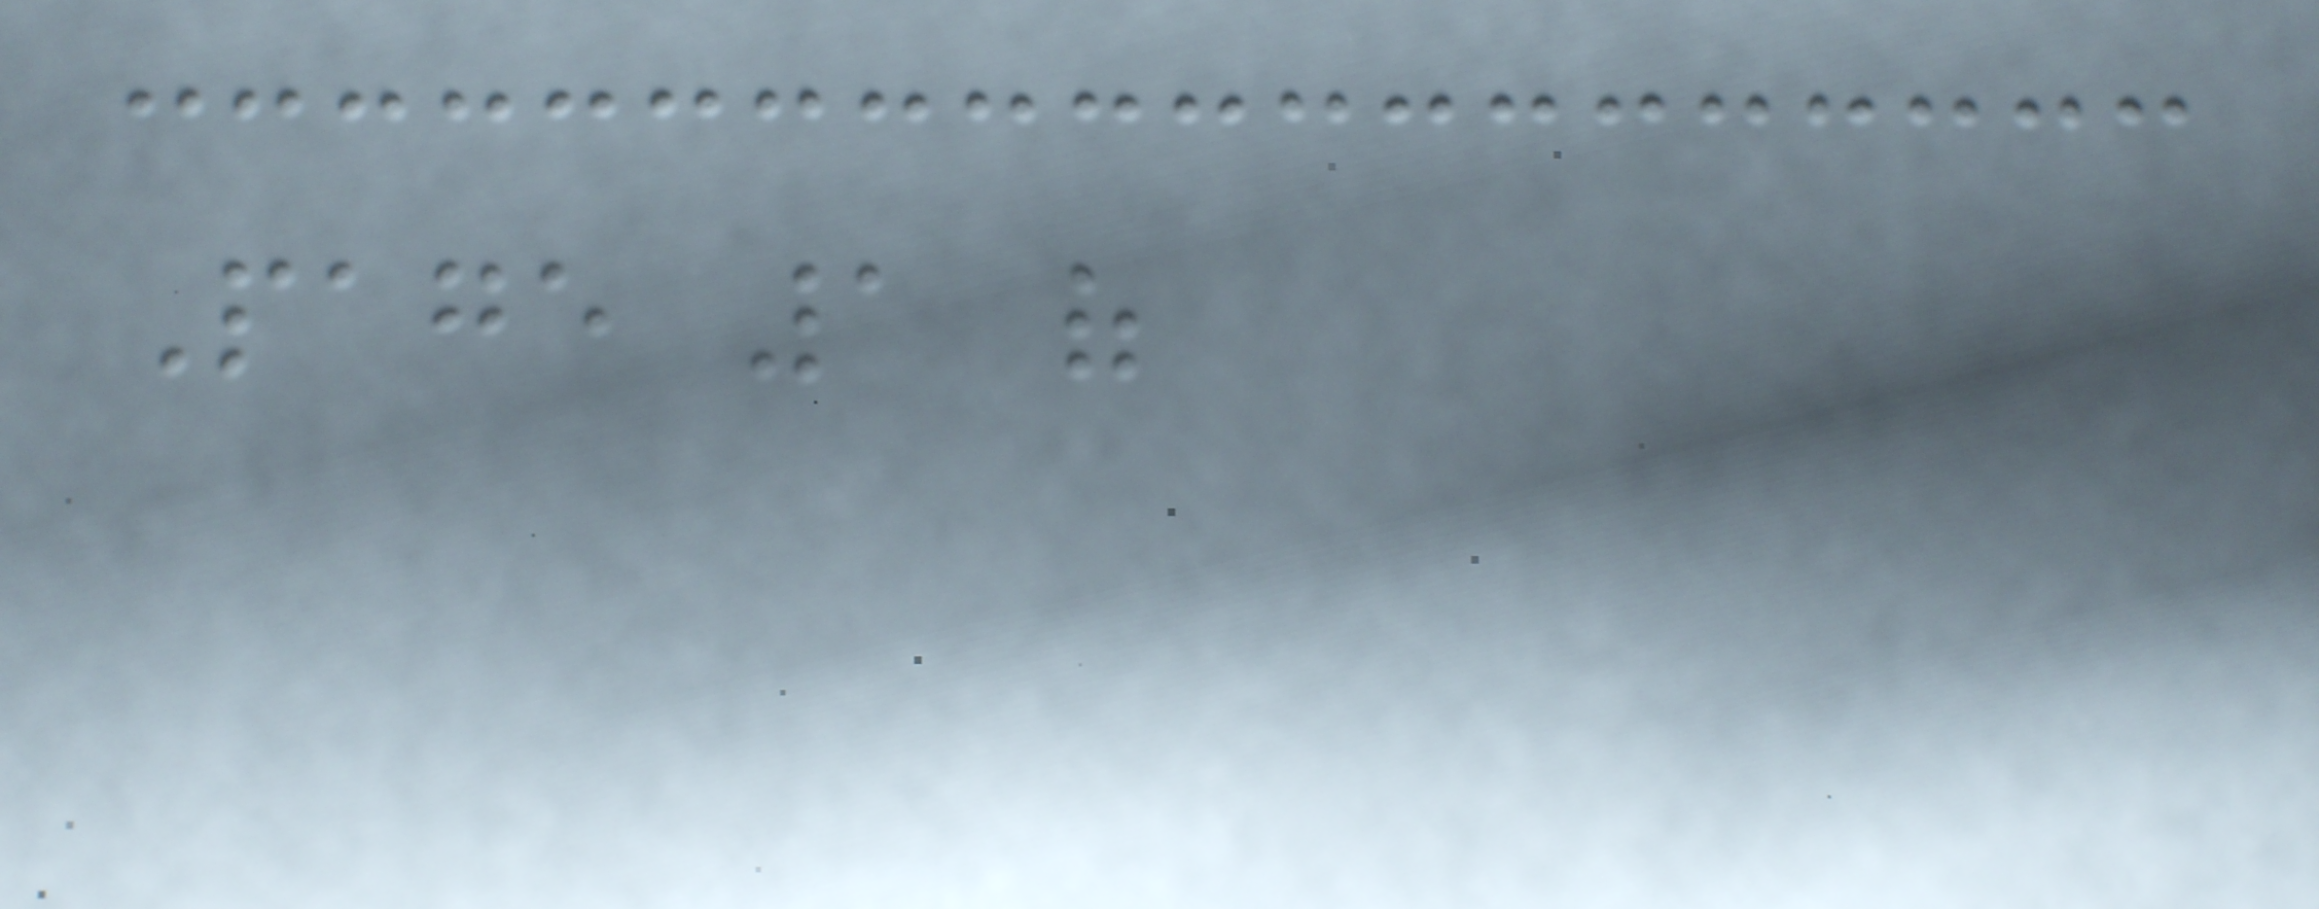Page 1 of
